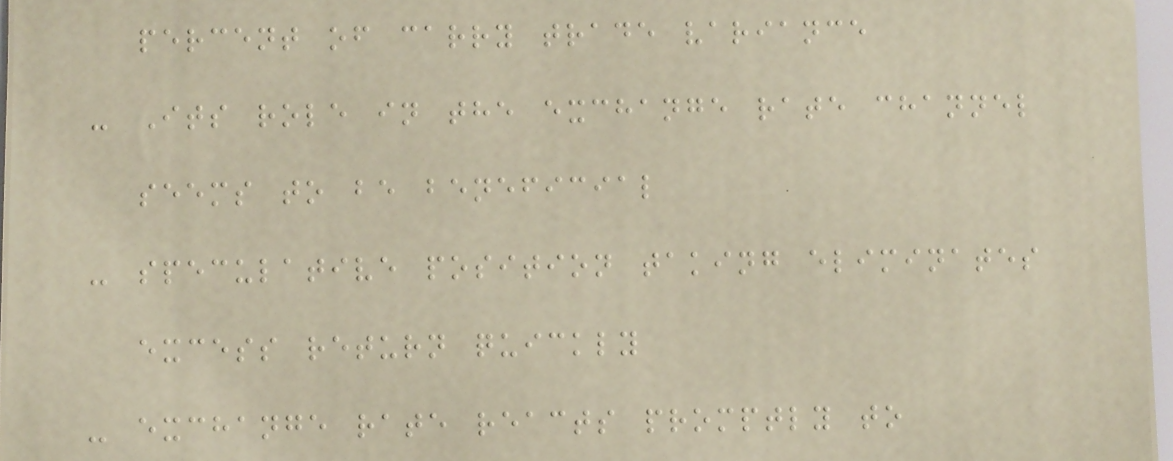percent of carry trade variance
- Its role in the exchange rate channel
seems to be beneficial
- speculative position taking eliminates
excess return quickly
- exchange rate reacts promptly to
